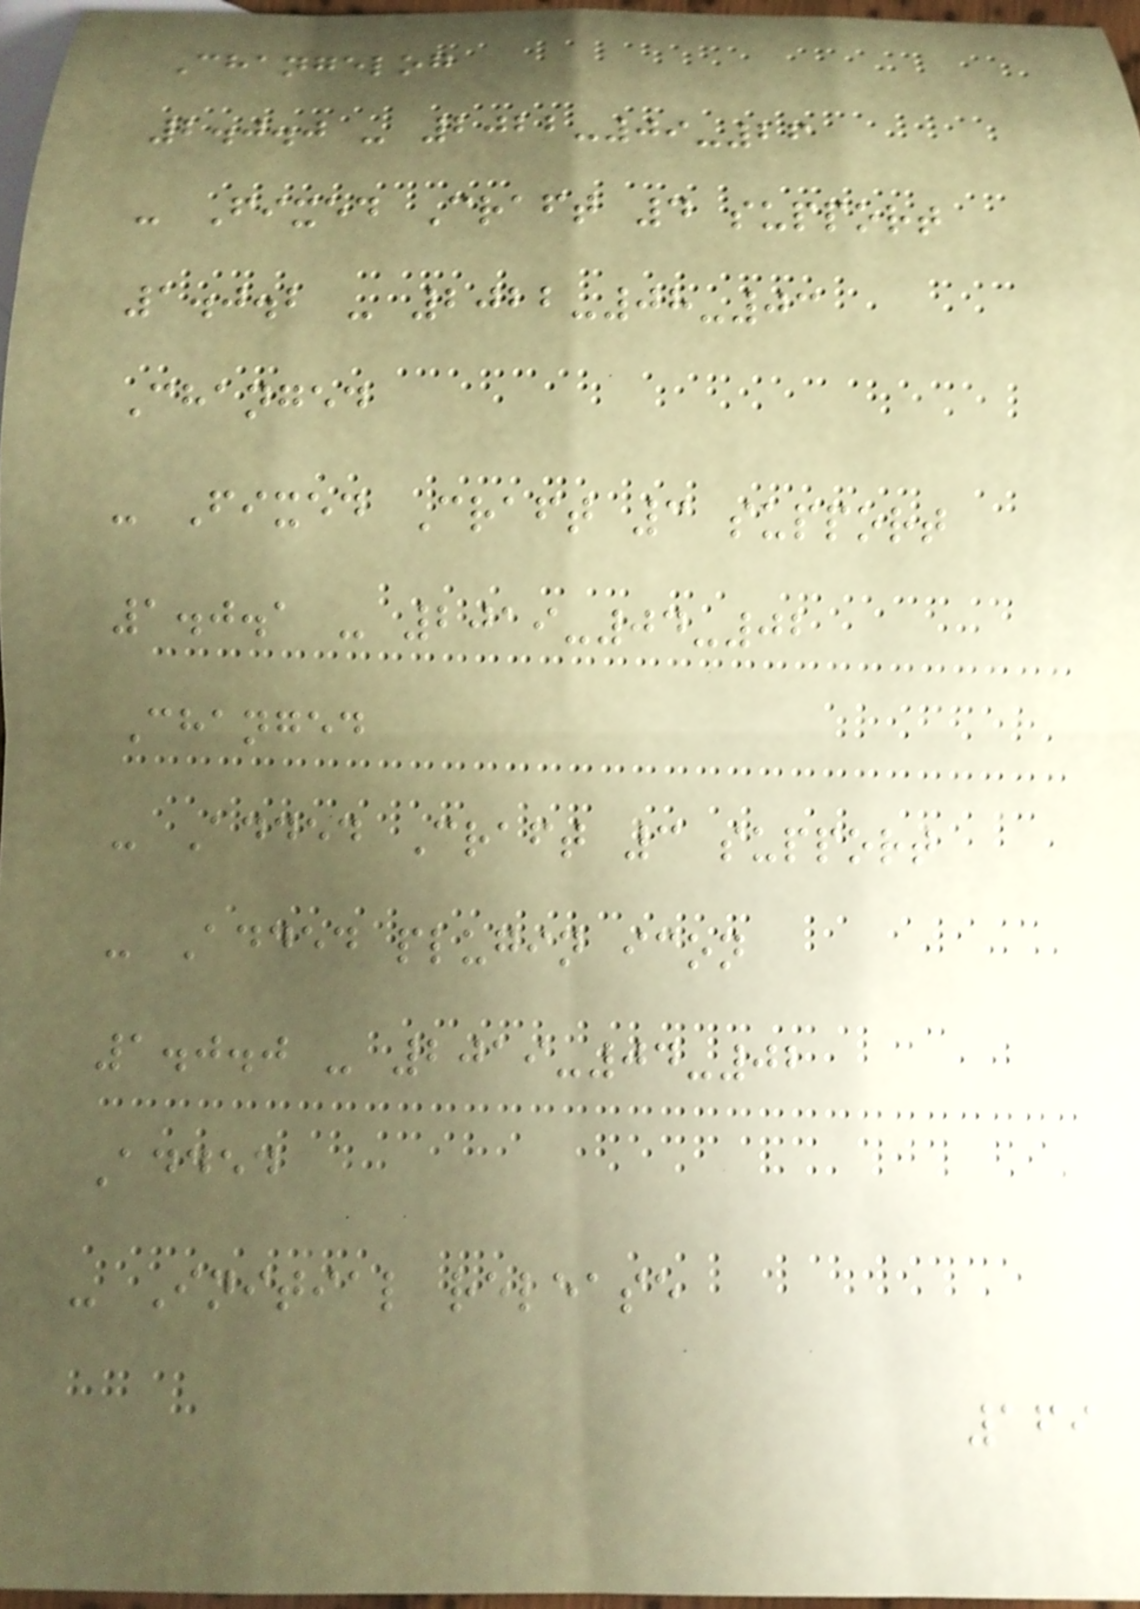Changelog
2.0.0 - 2022-09-26
- Fixed Craft 4 support
1.0.2 - 2022-08-03
Changed
- Fixed Craft 3 support
1.0.1 - 2019-04-02
Changed
- Added Craft 3 support
- Added plugin icon
1.0.0 - 2019-04-02
Added
- Initial release
169
